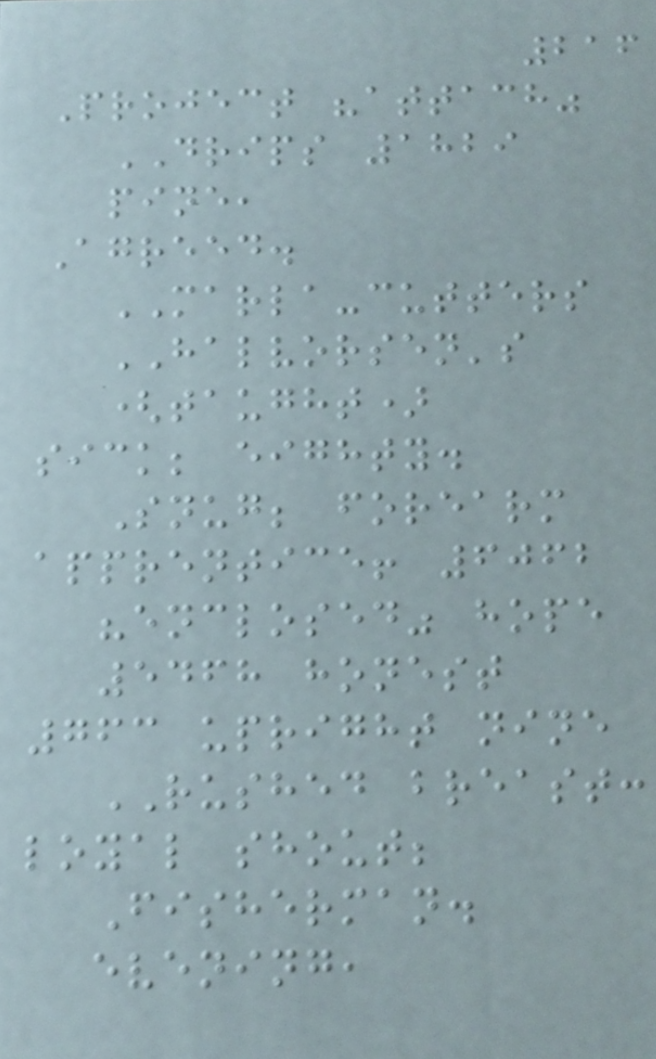216
Project "attach"
DRIPS 1829
pine,
Agreed.
MARLA-cutters
HALVORSEN's
(taught)
sick; eighty.
Snug; forearm
apprentice! 6062
"enclosed" hope
5468 honest
763 upright nine
RUSHED breast:
loyal shout;
Fisherman.
evening,
